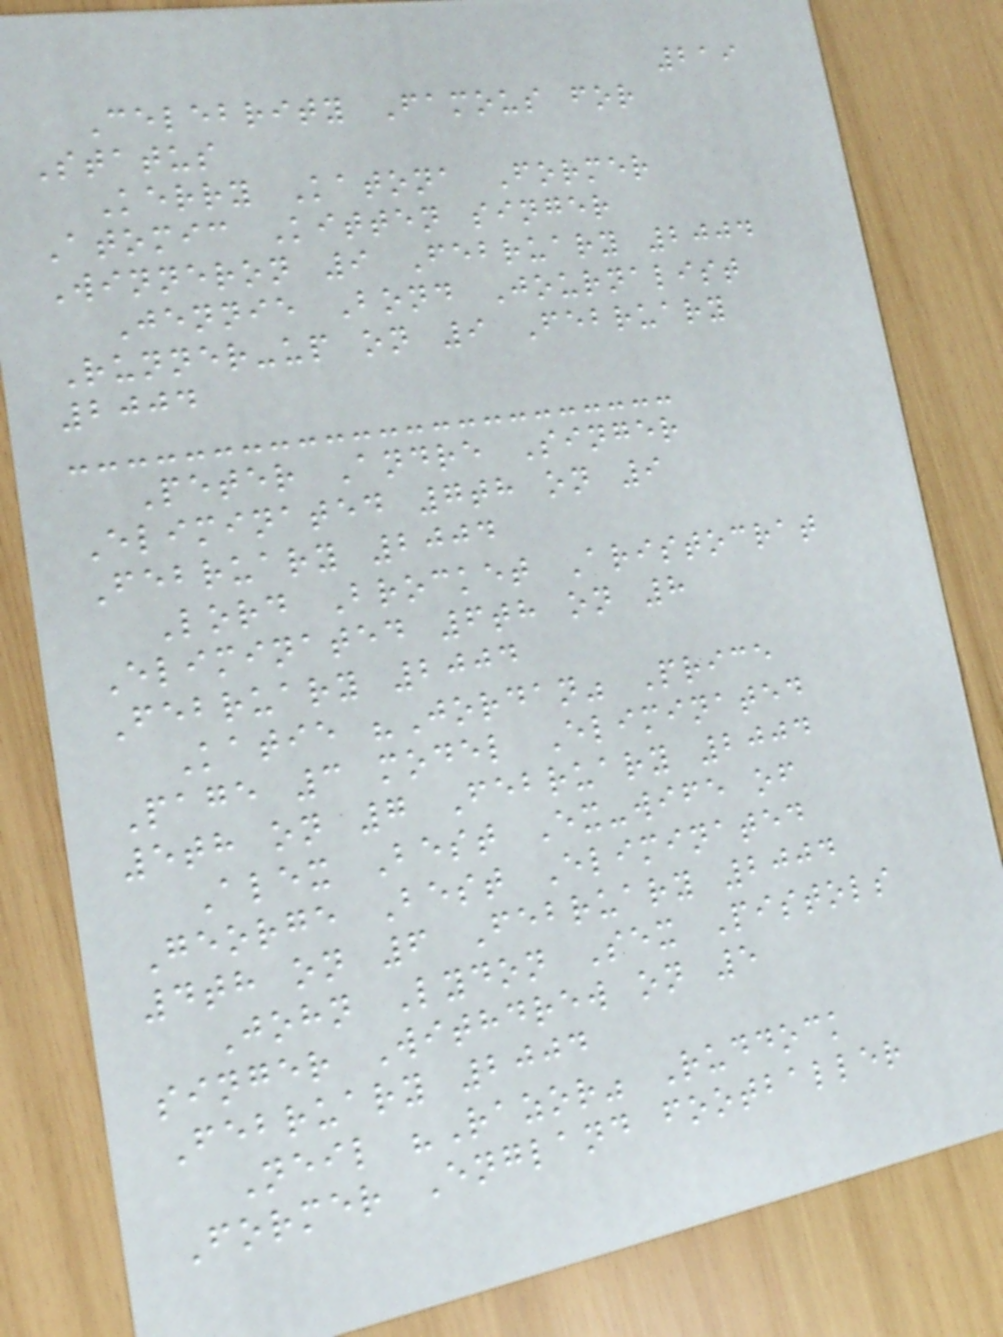219
Celebrity Famous for
Status
Kerry Katona Former
Atomic Kitten singer
Winneron 9 February 2004
Jennie Bond Journalist
Runner-up on 9 February
2004
Peter Andre Singer
Eliminated 7th on 9
February 2004
Lord Brocket Aristocrat
Eliminated 6th on 8
February 2004
Katie "Jordan" Price
Page 3 model Eliminated
5th on 7 February 2004
Alex Best Ex-wife of
George Best Eliminated
4th on 6 February 2004
John Lydon Sex Pistols
singer Withdrew on 5
February 2004
Neil "Razor" Ruddock
Former England footballer
